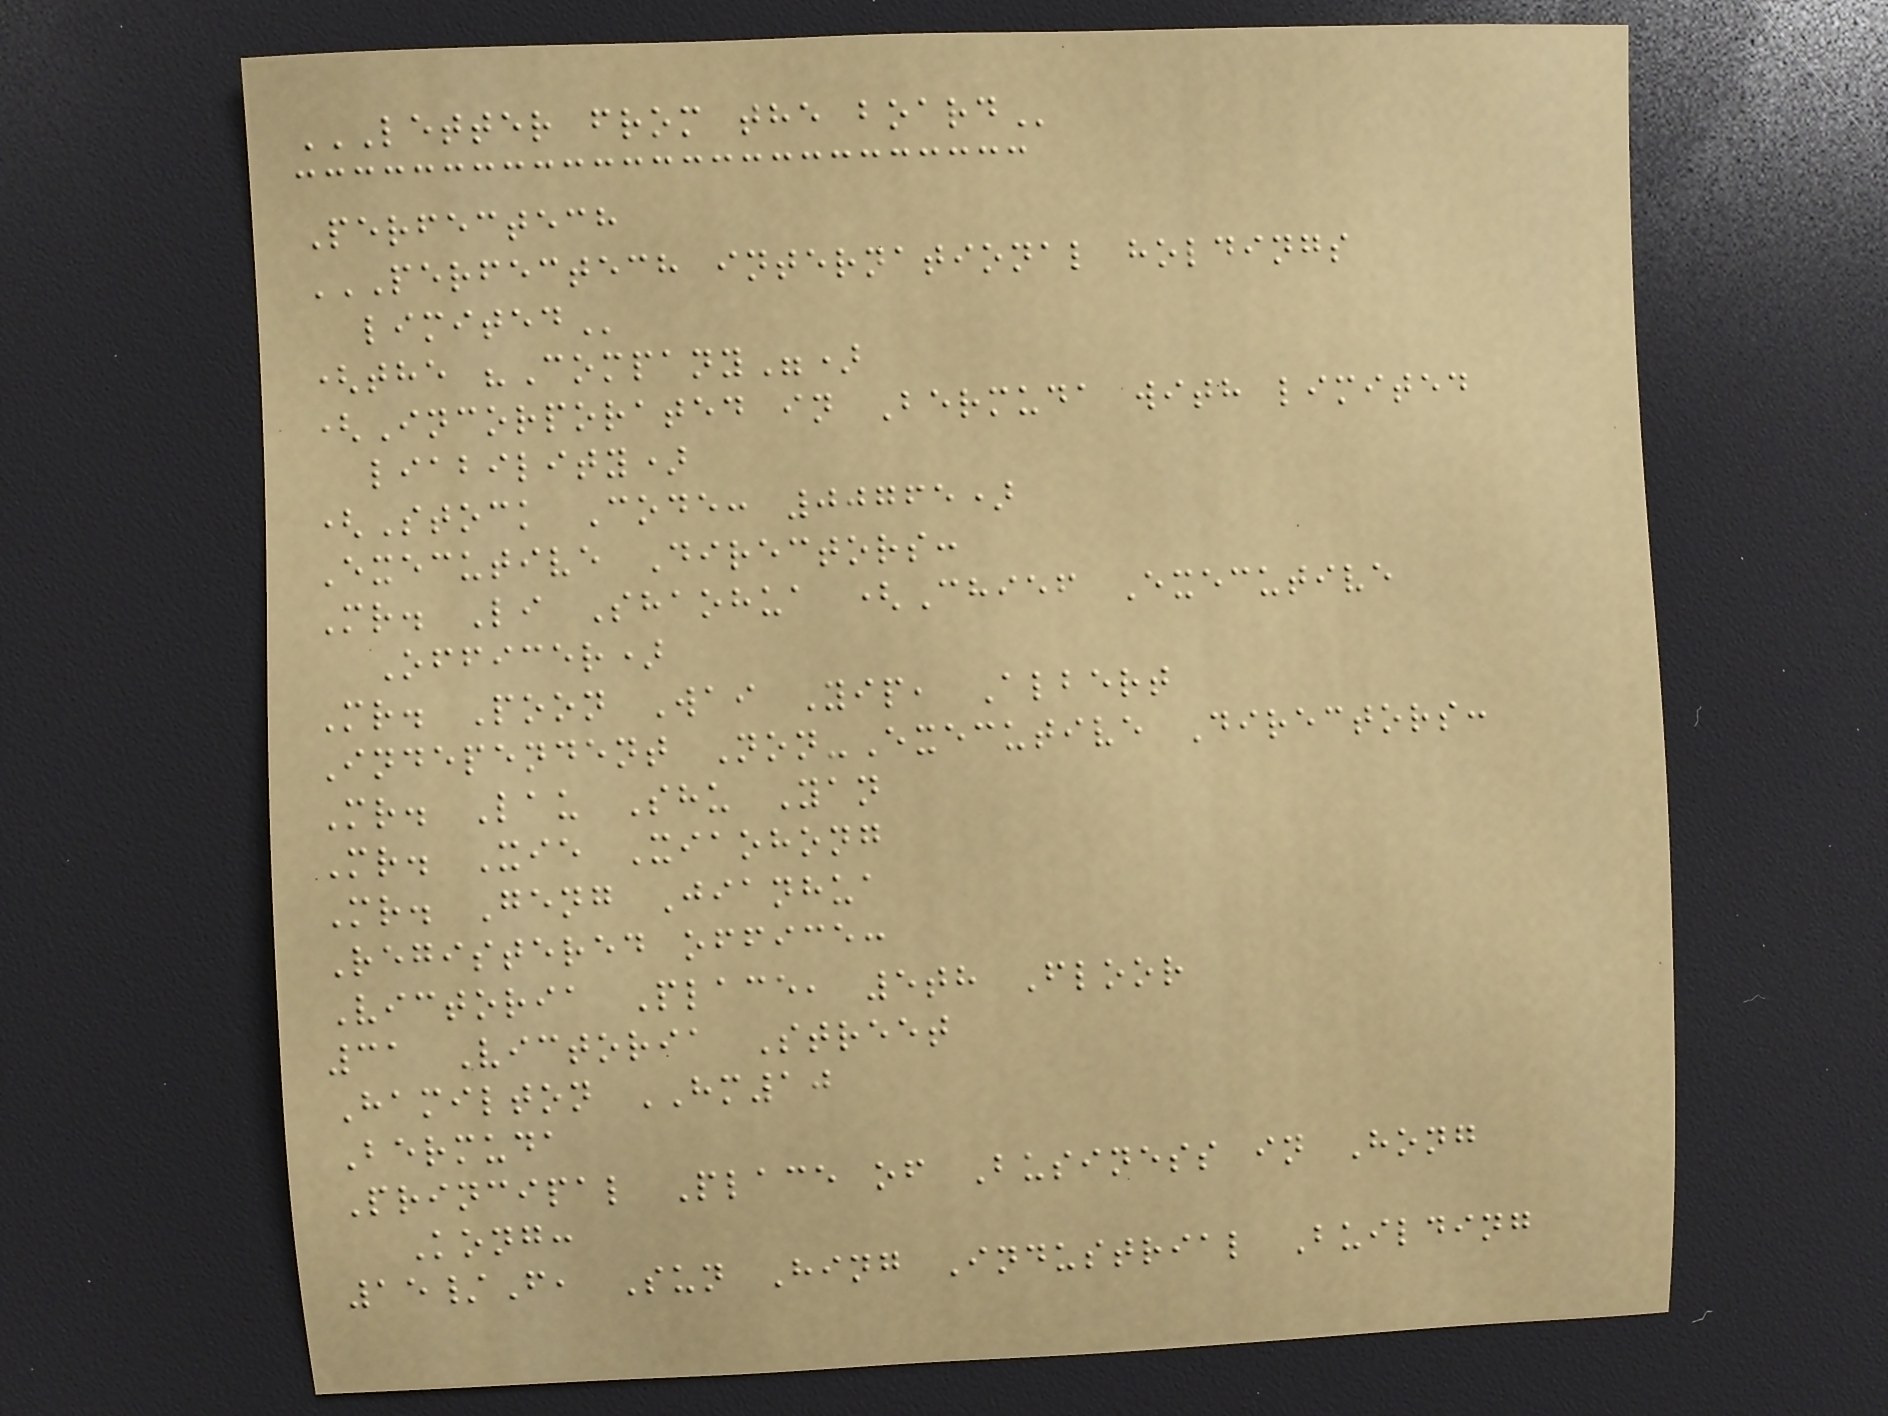LETTER FROM THE BOARD
Perfectech
PERFECTECH INTERNATIONAL HOLDINGS
LIMITED
(the "Company")
(Incorporated in Bermuda with limited
liability)
(Stock Code: 00765)
Executive Directors:
Mr. Li Shaohua (Chief Executive
Officer)
Mr. Poon Wai Yip, Albert
Independent Non-Executive Directors:
Mr. Lau Shu Yan
Mr. Xie Xiaohong
Mr. Geng Jianhua
Registered office:
Victoria Place, 5th Floor
31 Victoria Street
Hamilton HM10
Bermuda
Principal Place of Business in Hong
Kong:
15/F, Sun Hing Industrial Building
